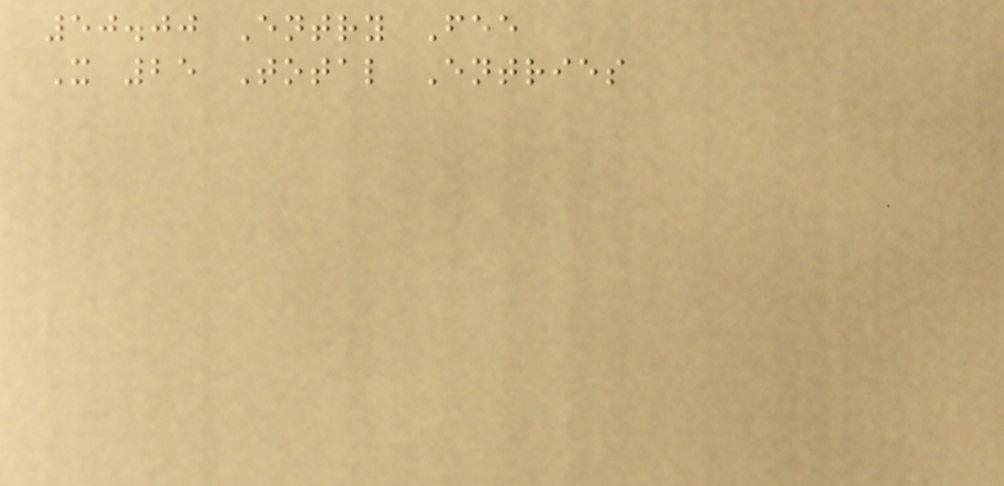50.00 Entry Fee
X 25 Total Entries
